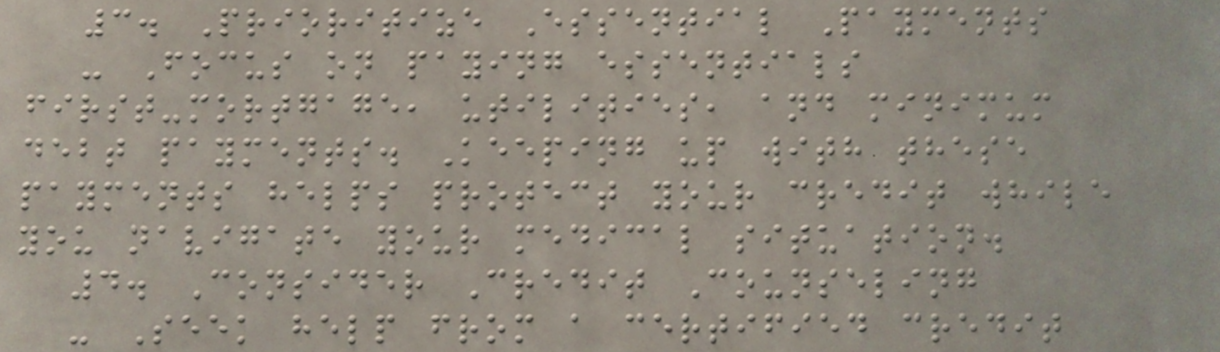3. Prioritize Essential Payments
- Focus on paying essentials
first-mortgage, utilities, and minimum
debt payments. Keeping up with these
payments helps protect your credit while
you navigate your medical situation.
4. Consider Credit Counseling
- Seek help from a certified credit
